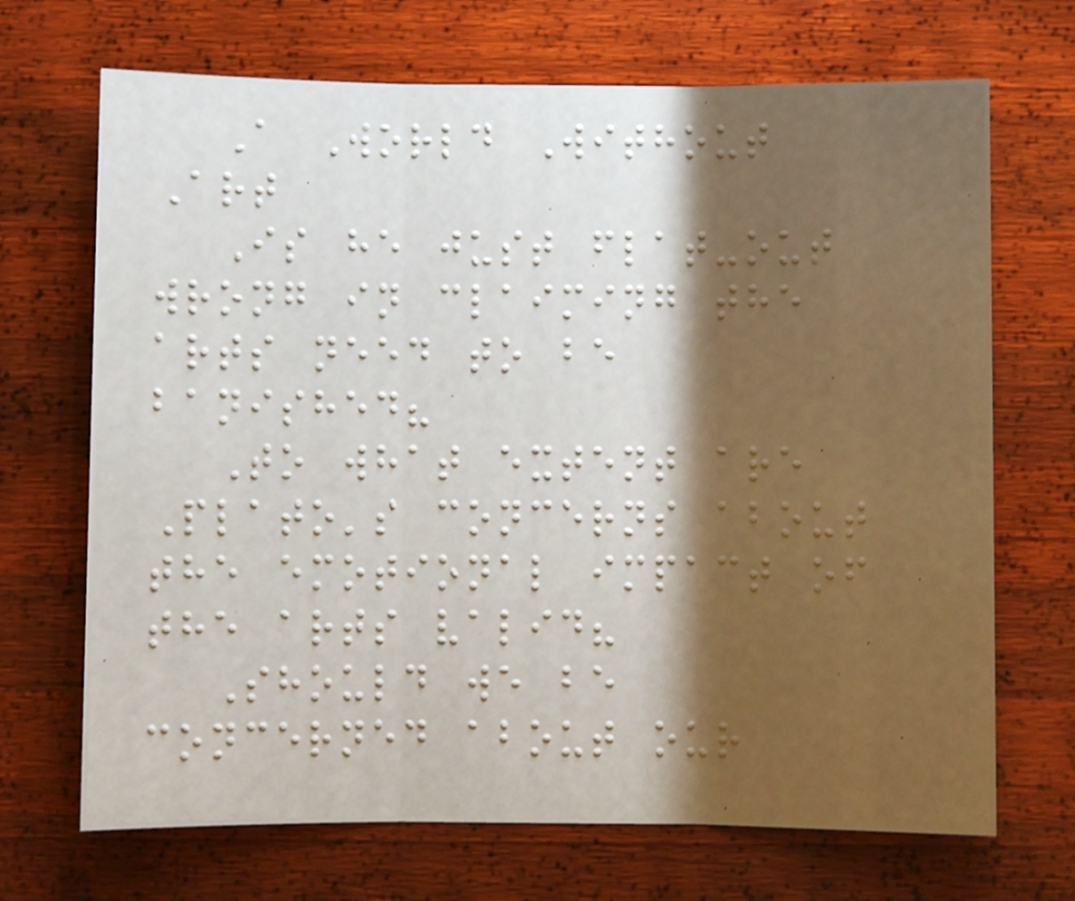A World Without
Art
Is he just flat-out
wrong in claiming the
arts need to be
banished?
To what extent are
Plato's concerns about
the emotional impact of
the arts valid?
Should we be
concerned about our
